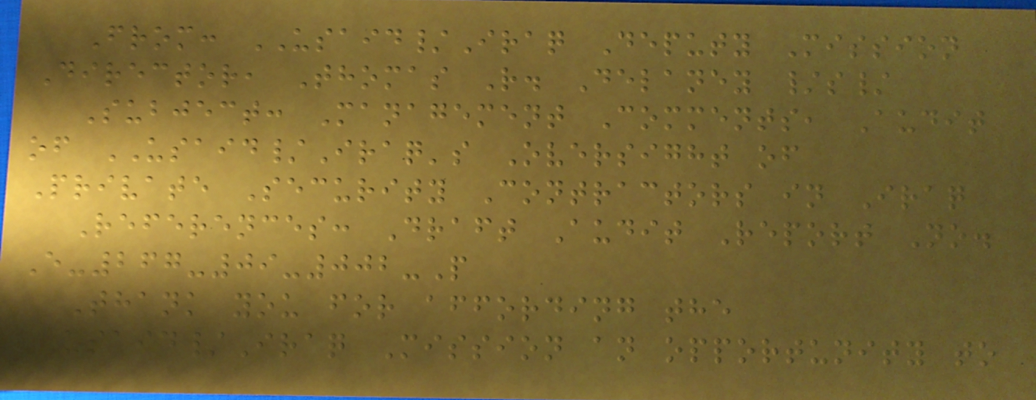From: USAID/Iraq Deputy Mission
Director, Thomas R. Delaney /s/
Subject: Management Comments, Audit
of USAID/Iraq's Oversight of
Private Security Contractors in Iraq
References: Draft Audit Report No.
E-267-09-002-P
Thank you for affording the
USAID/Iraq Mission an opportunity to
